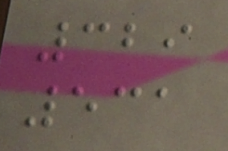329
531
